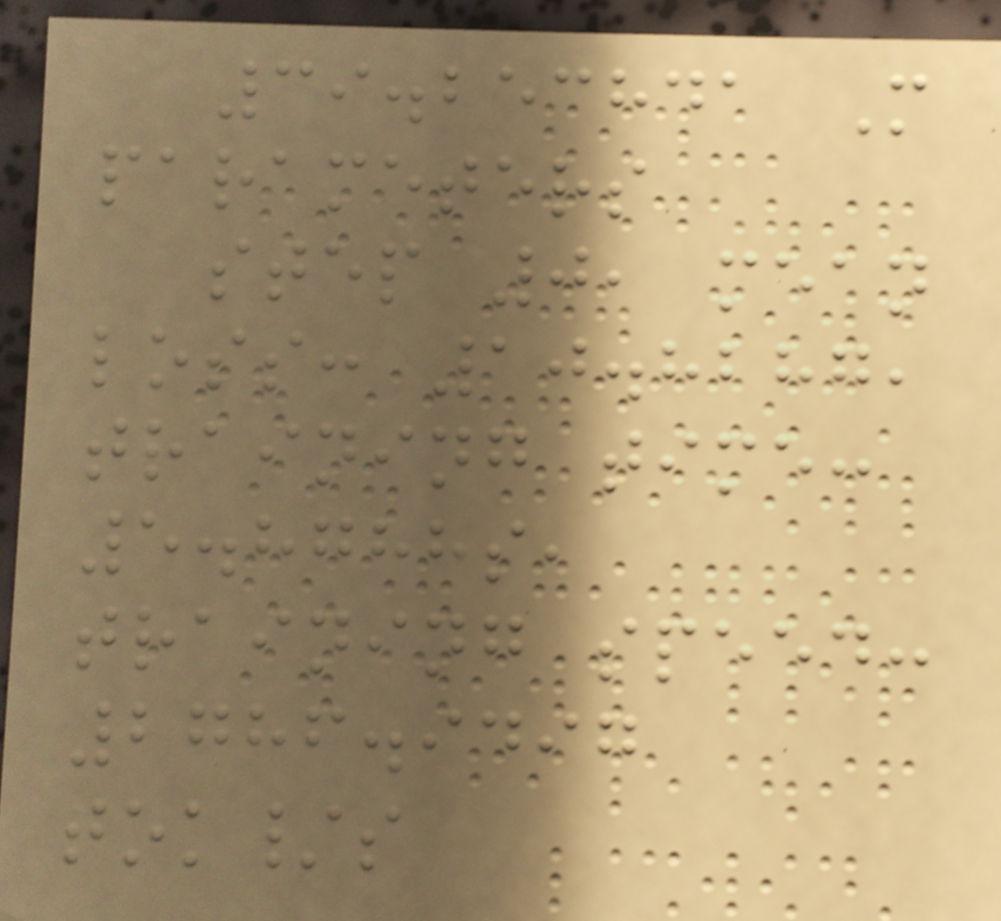39.253841 M
parameters
step 0, mean
loss: 10.8287,
training time:
5.8788s,
training speed:
2786.9497
tok/s
